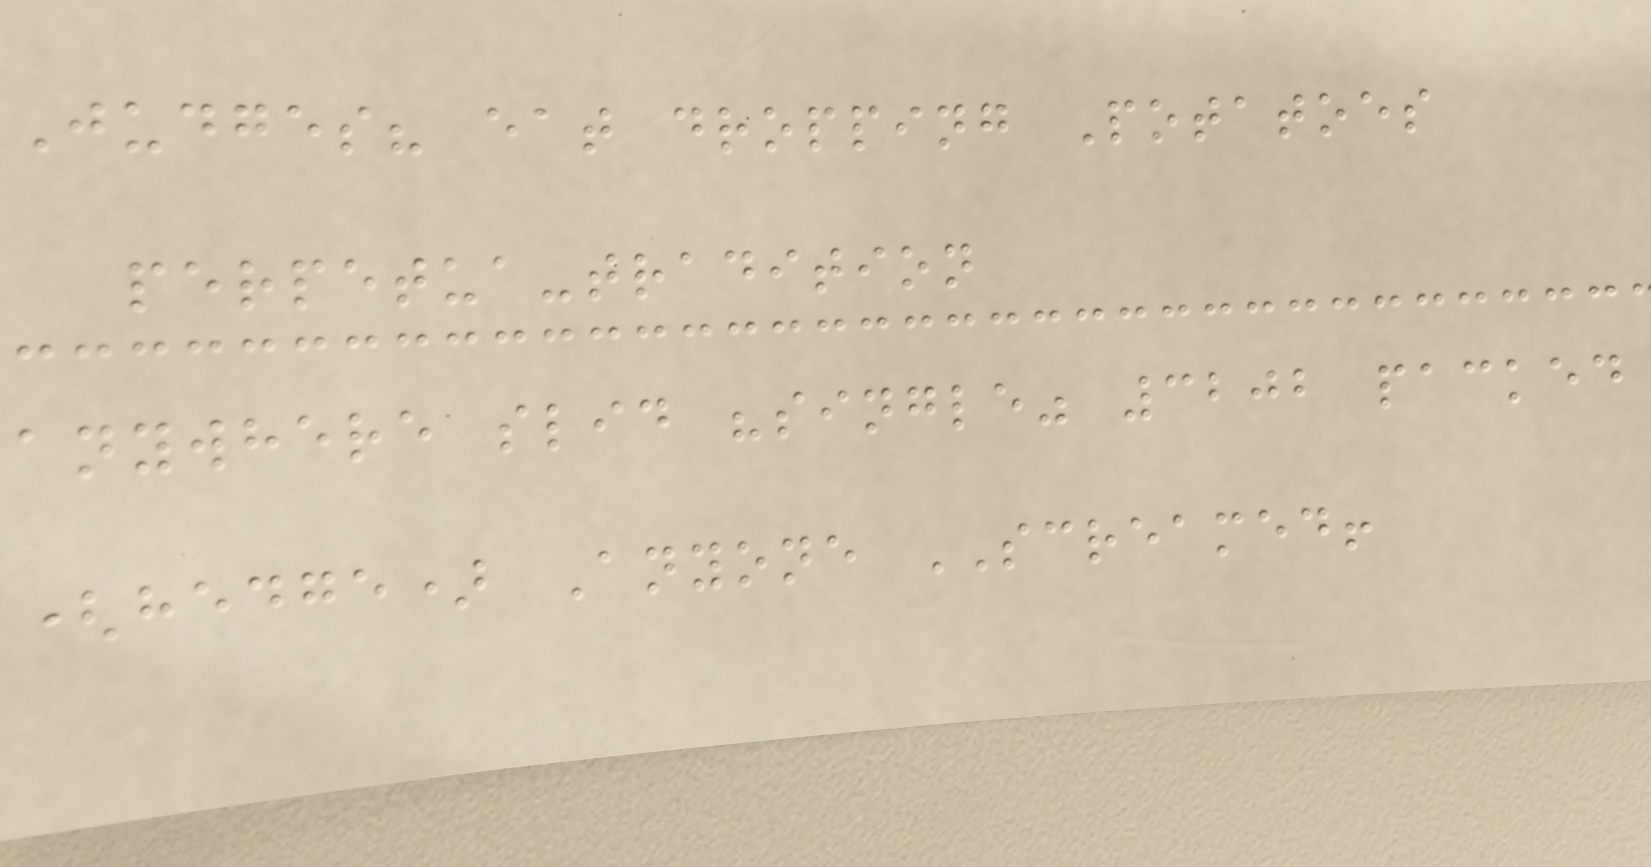Judges? eat dropping Potatoes
perpetua-tradition
anywhere slid "single" 3202 packed
(hedge) Anyone SCREAMED!
